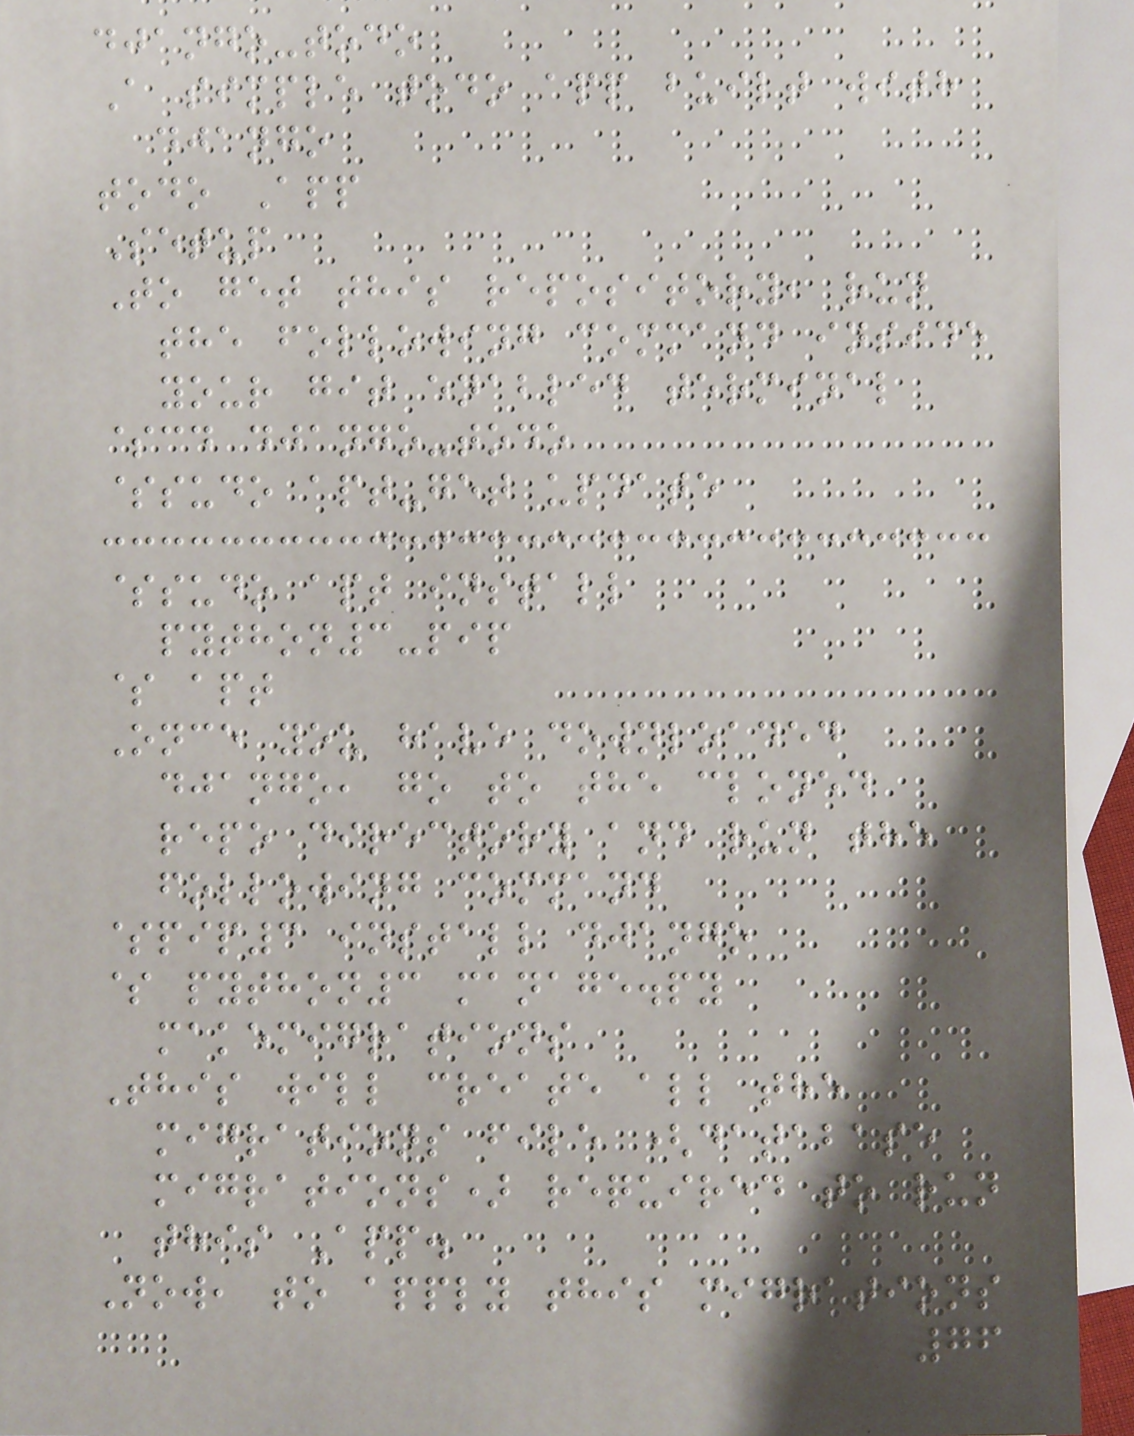django-todo
A simple todo app built with
django
todo App
Setup
To get this repository, run
the following command inside
your git enabled terminal
$cd django-todo
$sudo apt-get update
$sudo apt install
python3-pip
$ apt
Once you have downloaded
django, go to the cloned
repo directory and run the
following command
$pip3 install django
$ python3 manage.py
makemigrations
This will create all the
migrations file (database
migrations) required to run
this App.
Now, to apply this migrations
76
